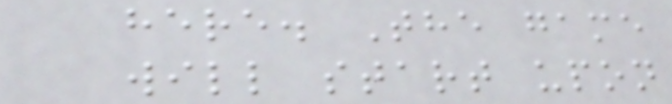here. The game
will start upon
